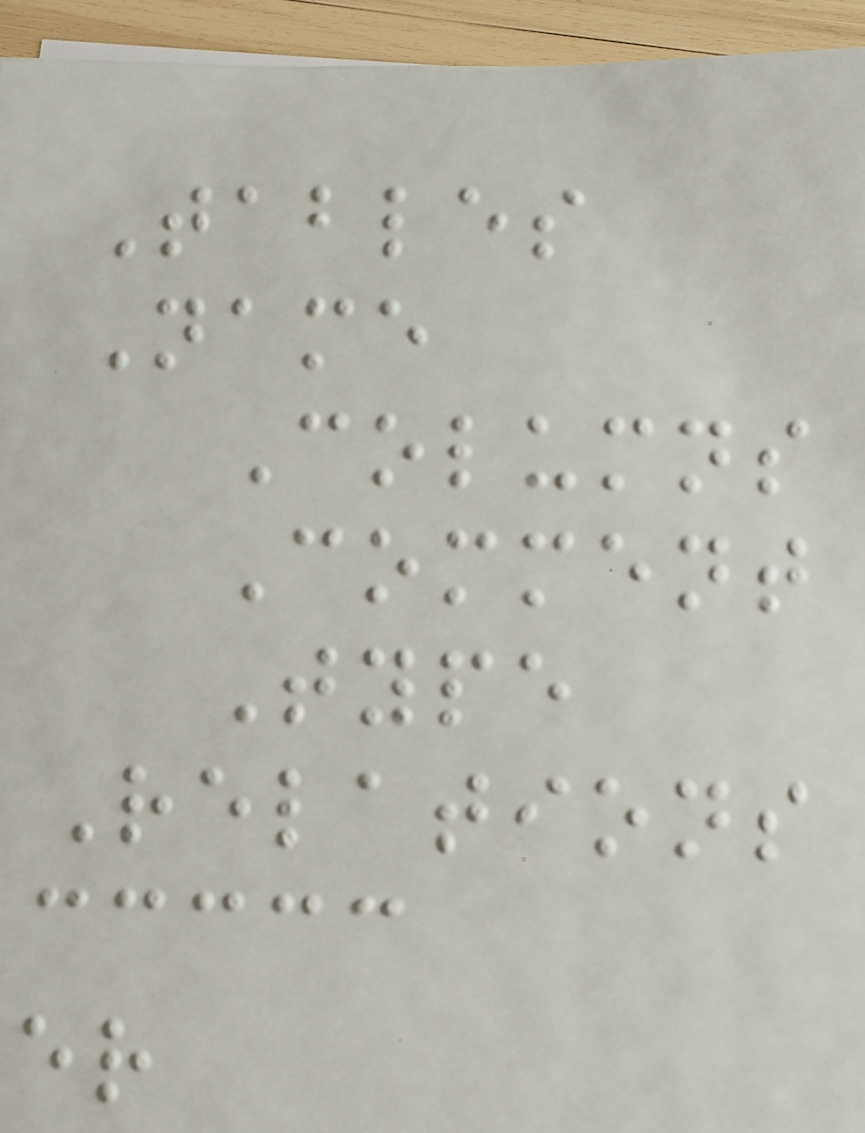Tables
Name
Columns
Comment
Type
Relations
er
